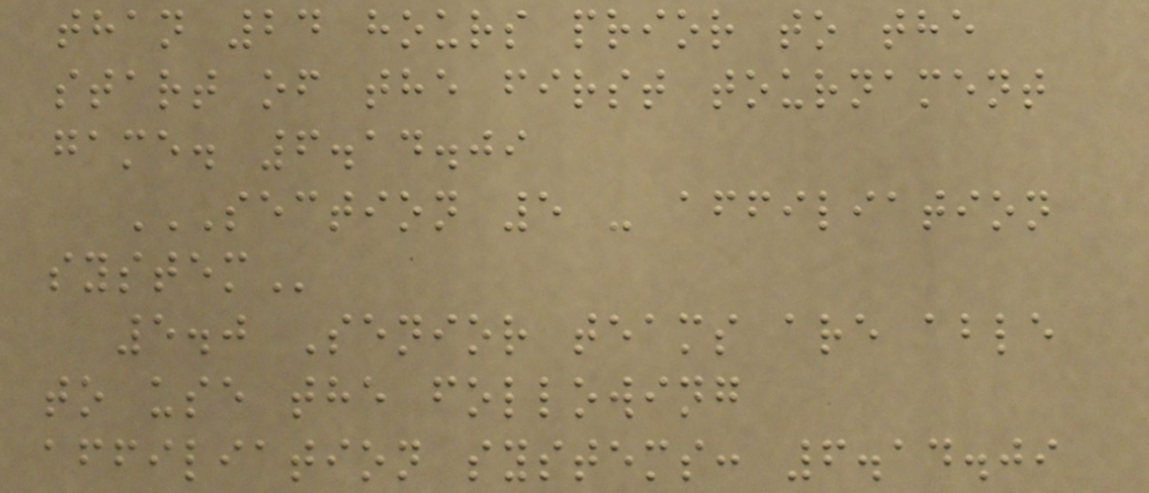than 24 hours prior to the
start of the first tournament
game. 6.14.09
SECTION 5 - AFFILIATION
SYSTEM
5.0 Senior teams are able
to use the following
affiliation systems: 6.14.09
